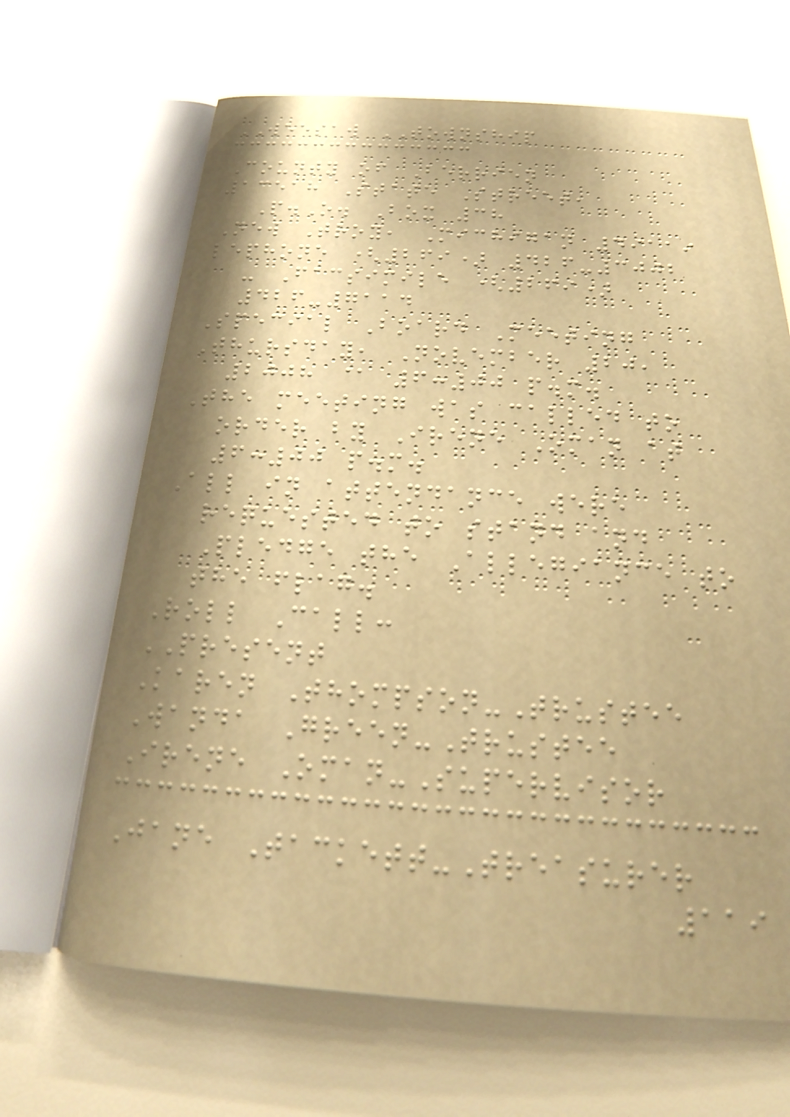WEESAW TOWNSHIP
County of Berrien
13518 State Street,
P.O. Box 38
New Troy, Michigan 49119
lephone (269) 426-3002
- Facsimile (269)
426-7114
Special Board Meeting
Thursday, November 20,
2008 @ 6:00 p.m.
The meeting was called to
order by Irene Oman at
6:00 p.m.
All in attendance were
requested to stand and
Pledge the Allegiance to
the flag.
Roll Call:
PRESENT
Karen Thompson-Trustee
Wanda Green-Trustee
Irene Oman-Supervisor
Jane Tackett-Treasurer
119
